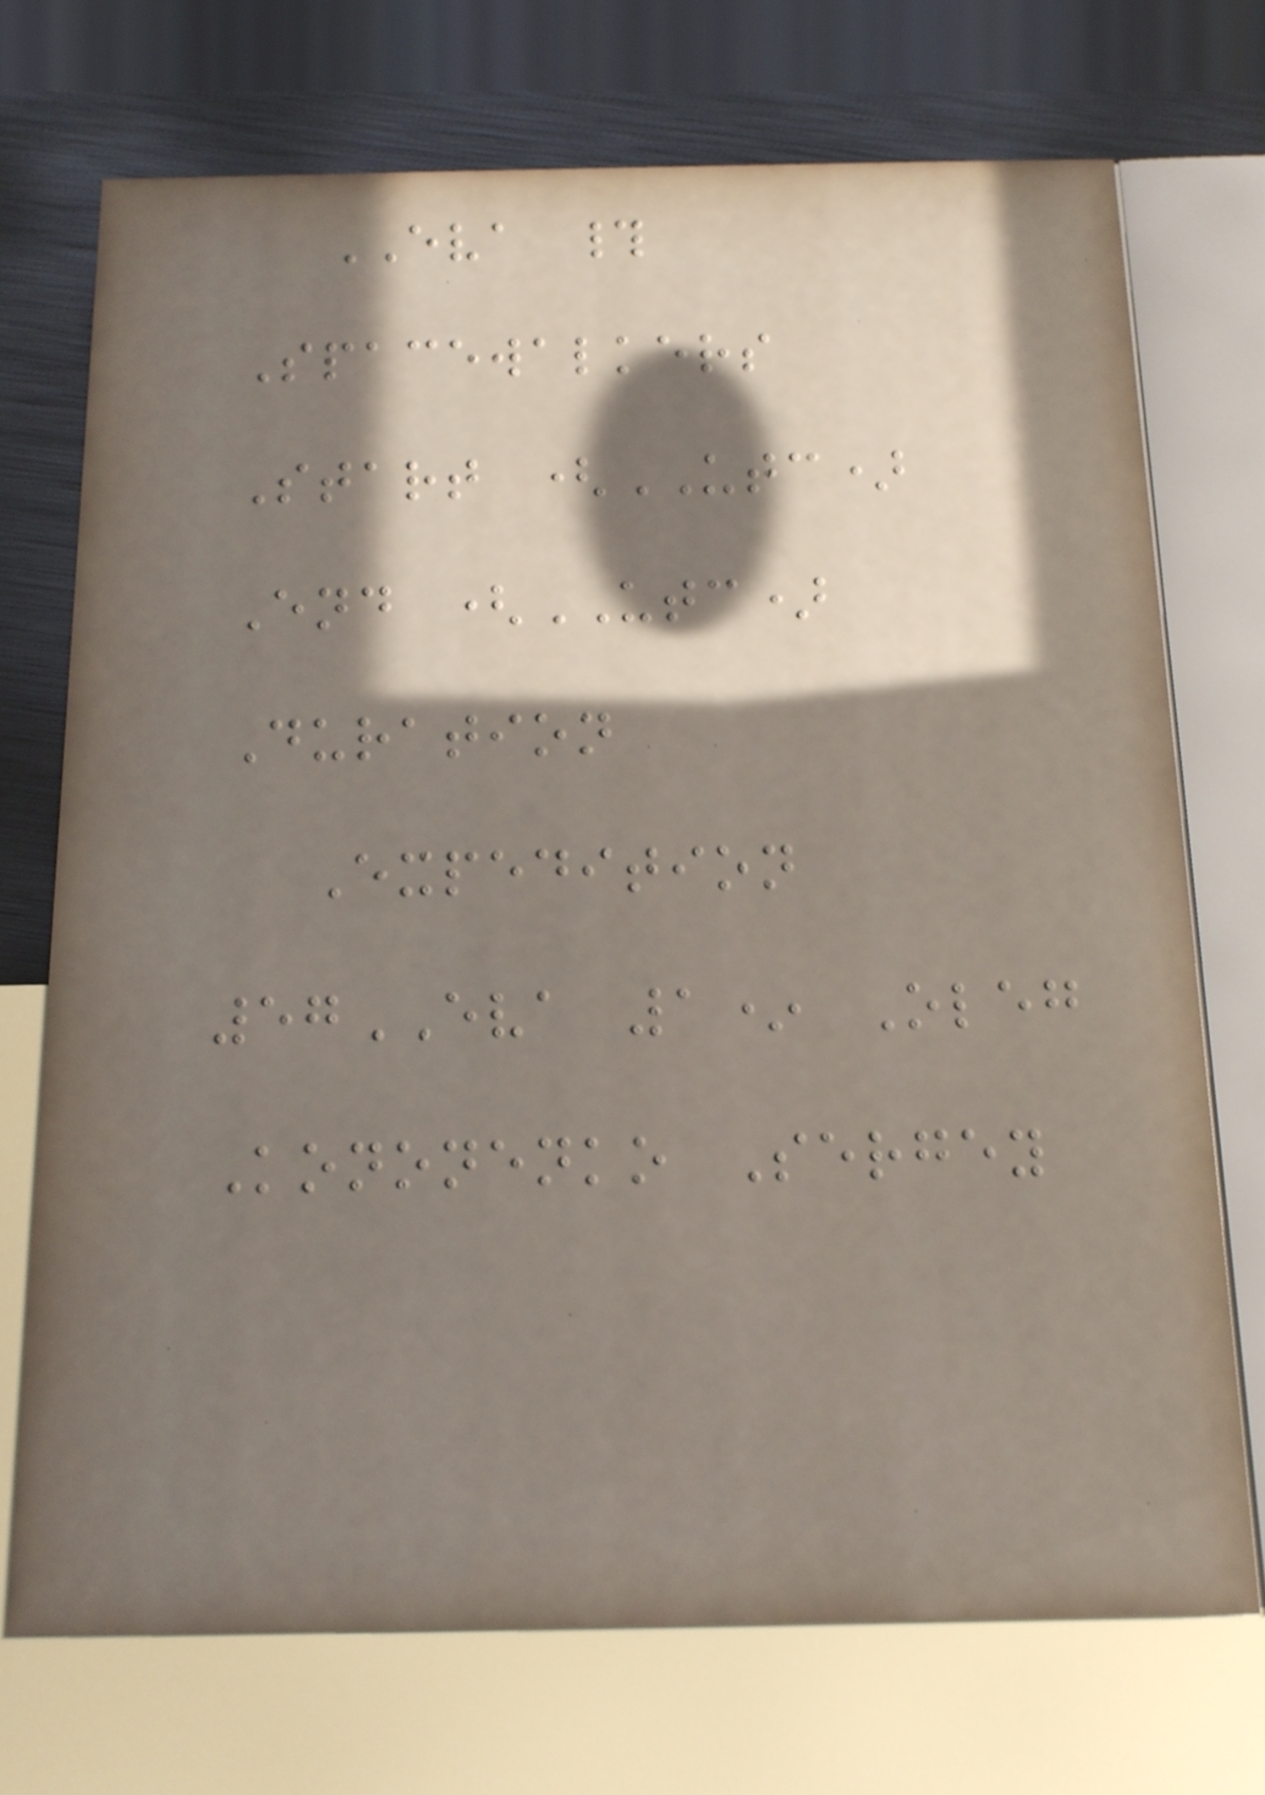EVA #
Spacewalkers
Start (UTC)
End (UTC)
Duration
Expedition
57EVA 1* Oleg
Kononenko Sergey
